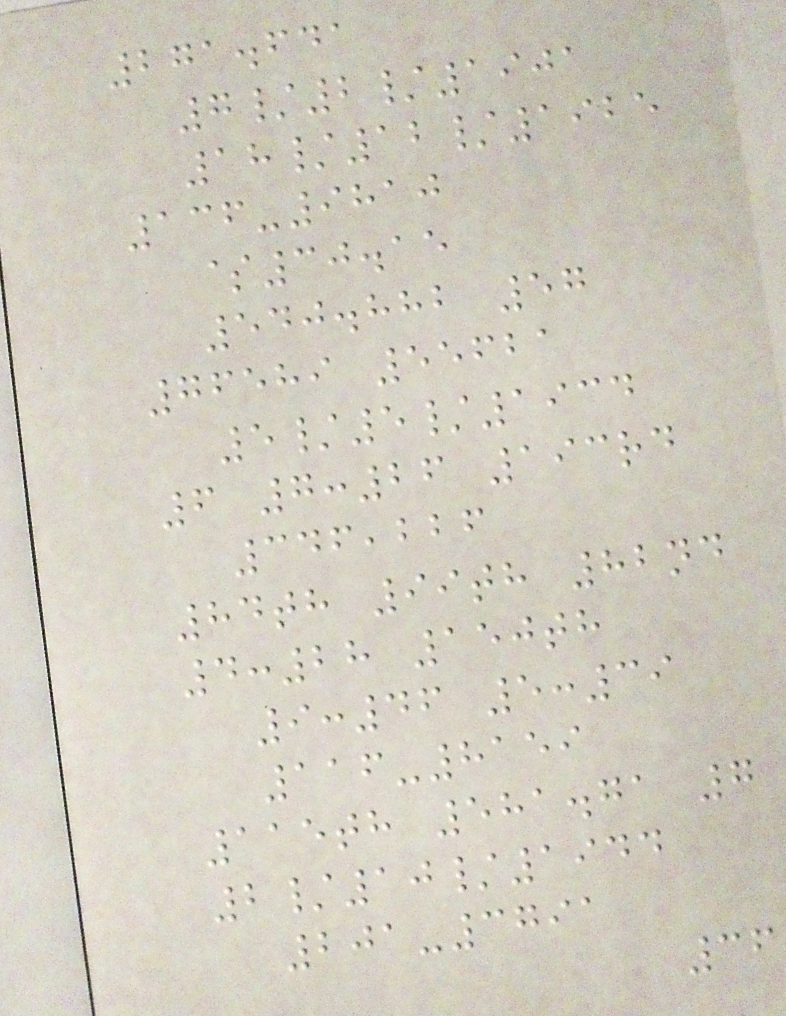271.641
7/2/1901
18/12/1925
136-9810
$30.15
540.882 57
76589 55621
5/5/1934
6 7:26 193rd
346,226
84th 99th 82nd
4:28 150th
9:46 5:39
116-8159
115th 581.71 7
2/10/1944
201-3791
36
